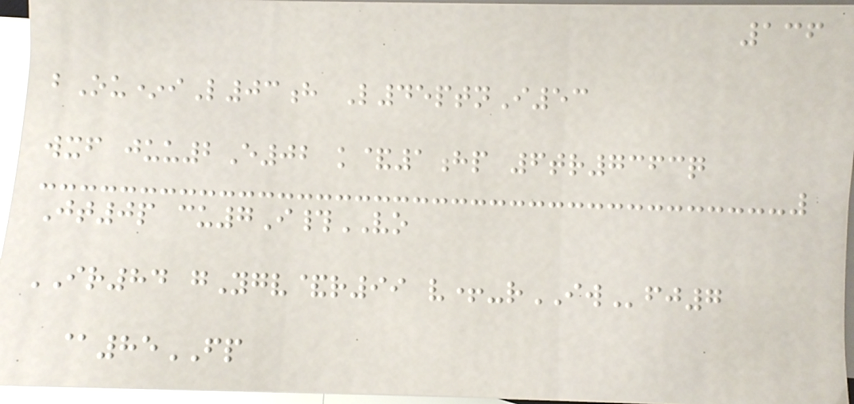136
bOu*iL03h L45ptnI53
wxf juu2E02 k&1hp 6tr7363q
Jt0p cu7I#VO
IR84 gYgv&r99 v+-rIWfj7
@85FP
